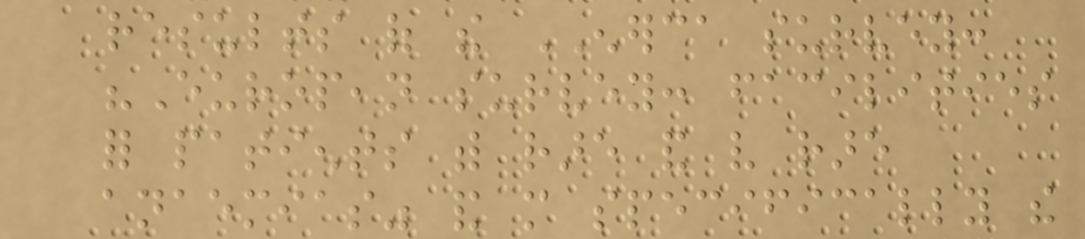results of the ENERCA survey:
"European survey: facilities
for patients with rare and very rare
anaemias" and more specifically the
